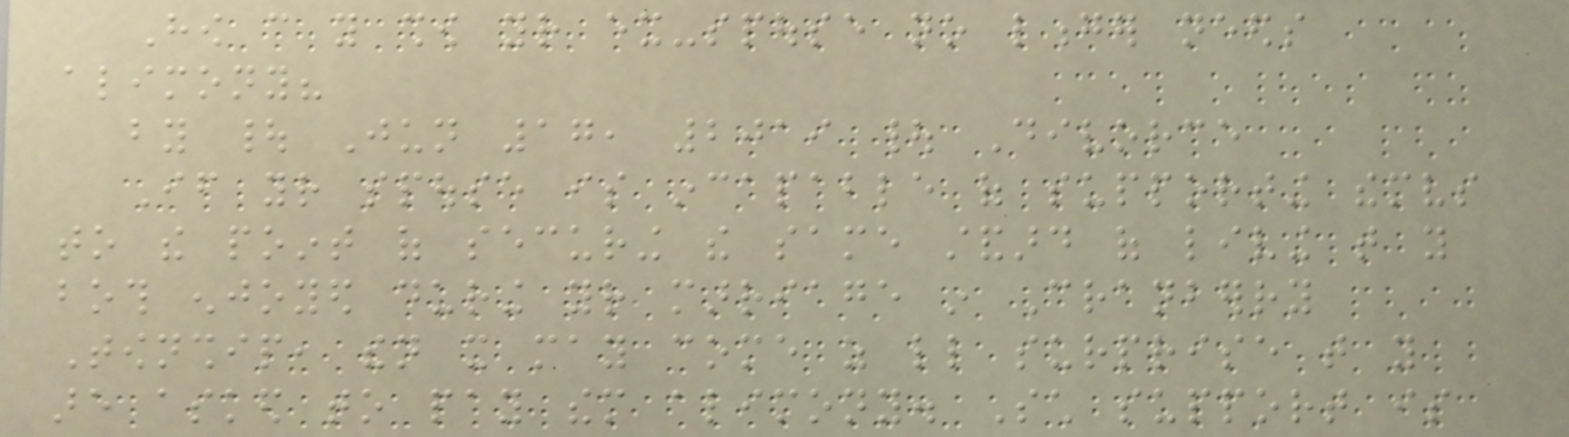How can you show your ex-spouse no longer needs
alimony?
by | Jun 17, 2019 | Divorce
If your spouse is incapable of supporting themselves
to the point of securing the same standard of living that you
both enjoyed during your marriage in Cranberry
Township, then it may come as little surprise that you
are asked to pay them alimony. Such support is
